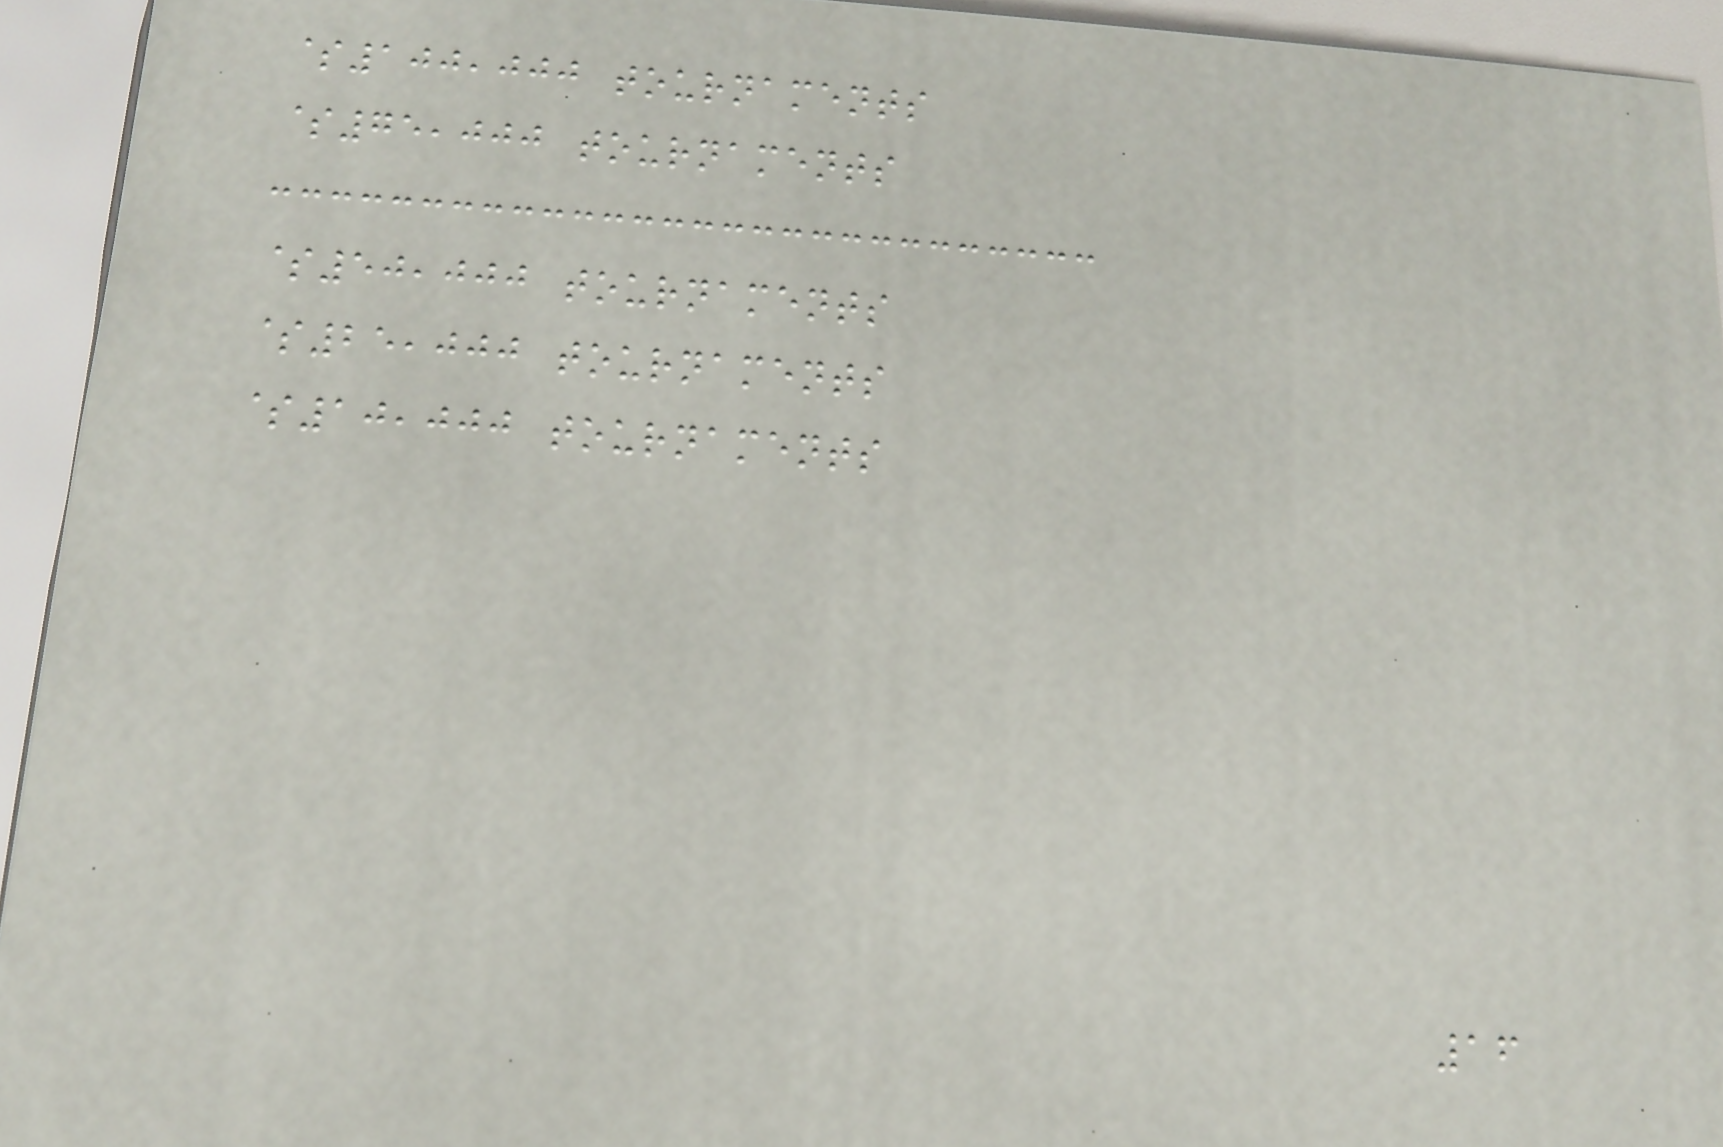$100,000 tournaments
$75,000 tournaments
$50,000 tournaments
$25,000 tournaments
$10,000 tournaments
16
